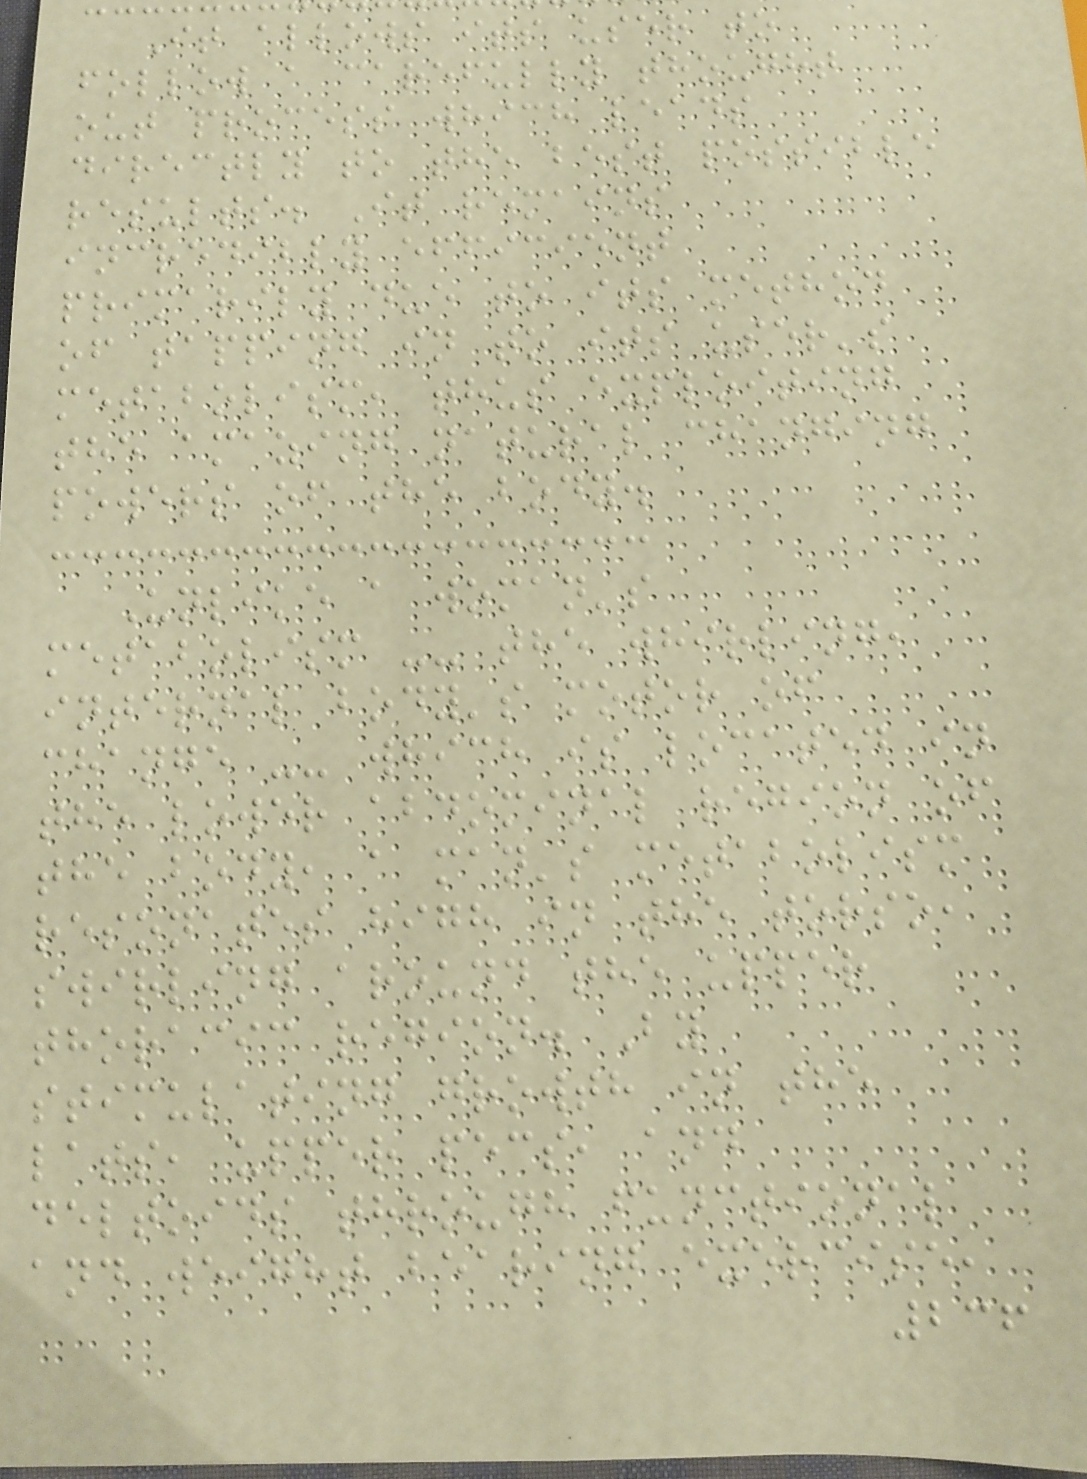It allows its user to
follow a carefully thought
out process which leads
directly to the best possible
results. It remains
incredibly efficient
primarily due to its method
of tapping in to its user's
metabolism, thus exploiting
the amazing natural changing
powers of the body.
Unlike a woman's
metabolism -- the whirling,
internal body's motor of
change -- which is located in
the lower abdominal region of
the body, a man's metabolism
resonates high in the torso,
swirling around the upper
thoracic region. By
stimulating growth in the
lats, upper pecs, and
deltoids through functional
and weight bearing exercise,
236
